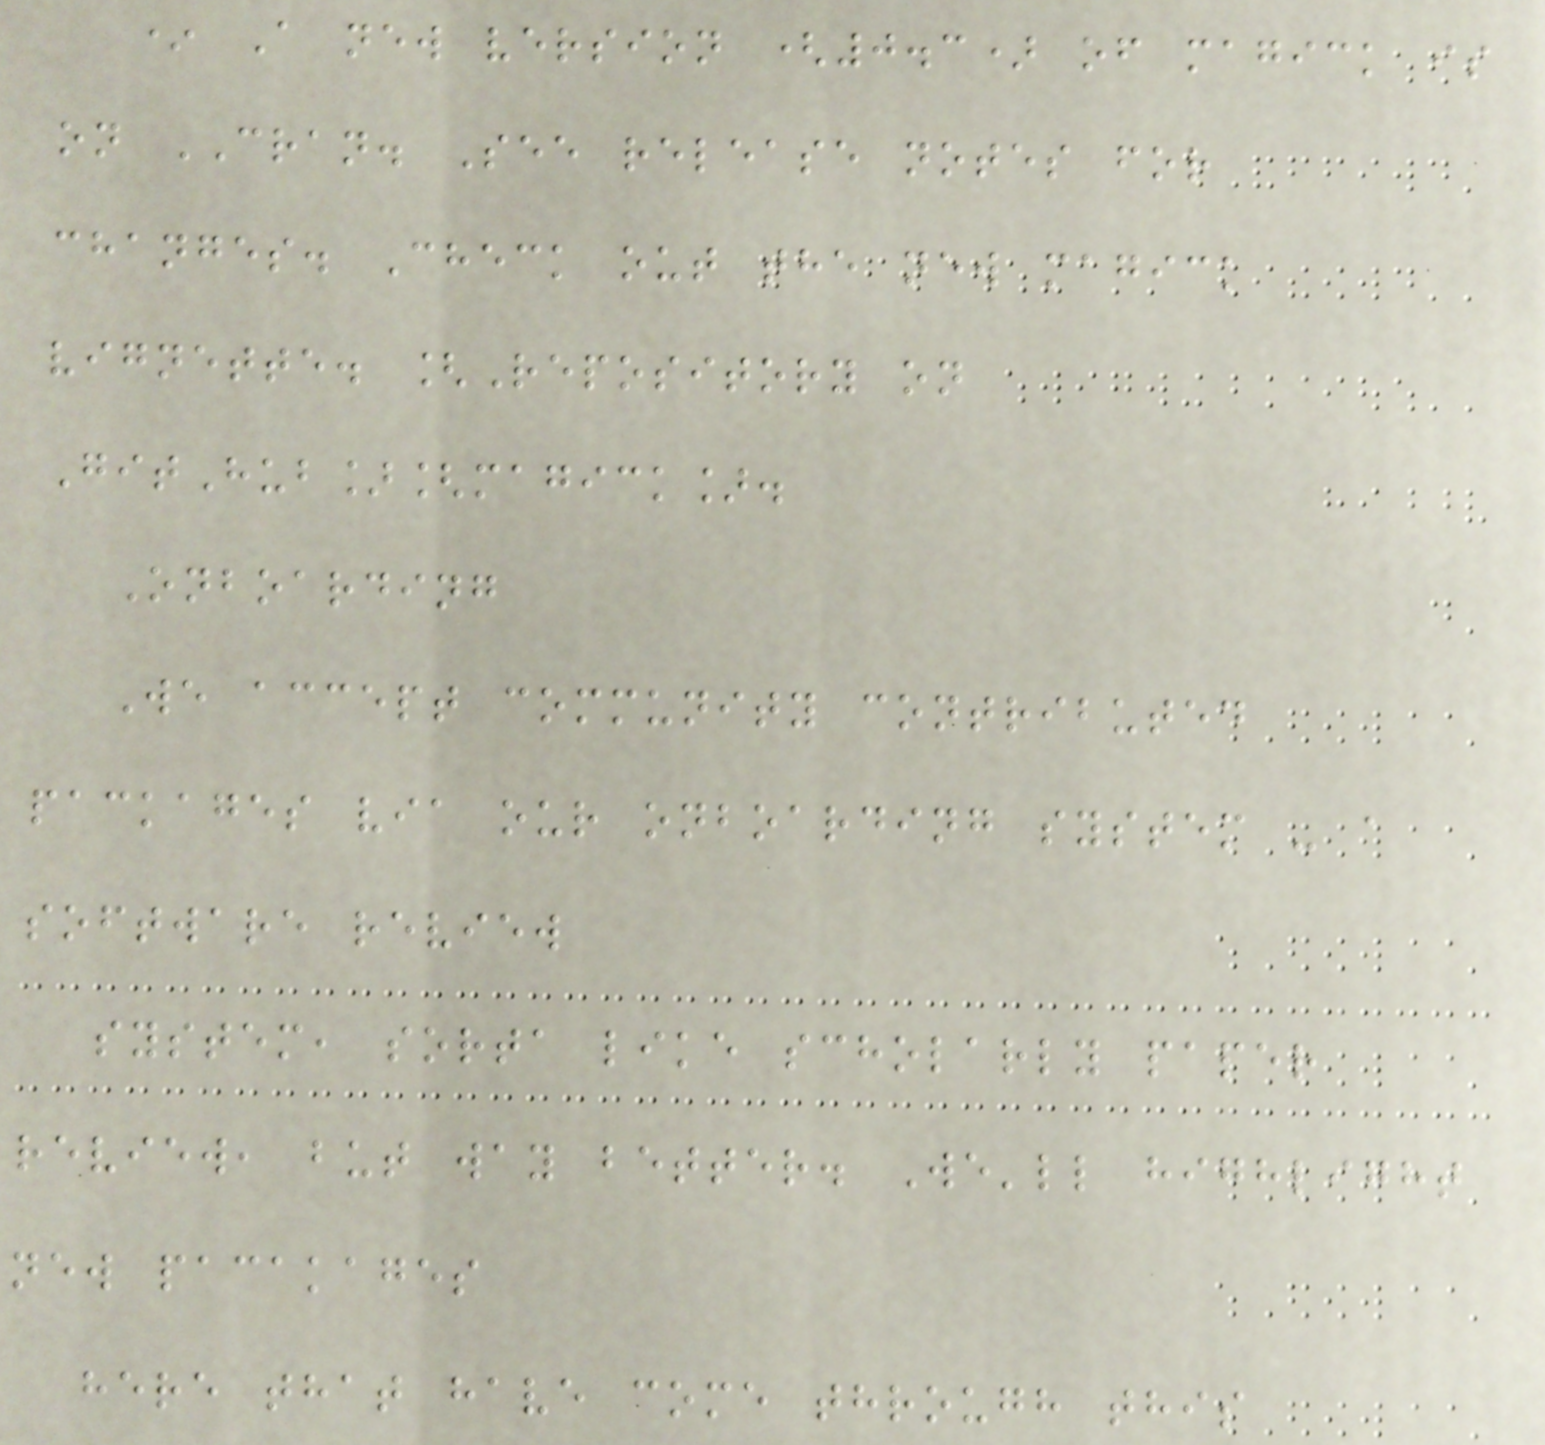* A new version (0.3) of magick is
on CRAN. See release notes for
changes. Check out the new magick
vignette. [Repository on
GitHub][magick].
Onboarding
We accept community contributed
packages via our onboarding system - a
software review
system, sorta like scholarly paper
review, but way better. We'll highlight
new pacakages
here that have come through this
